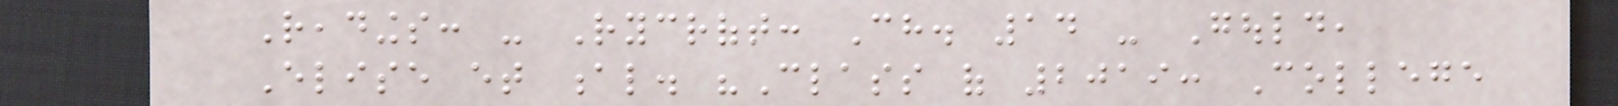Readings: - Rycroft: Ch. 14 - Gould,
Elise et al. "Class of 2019: College
